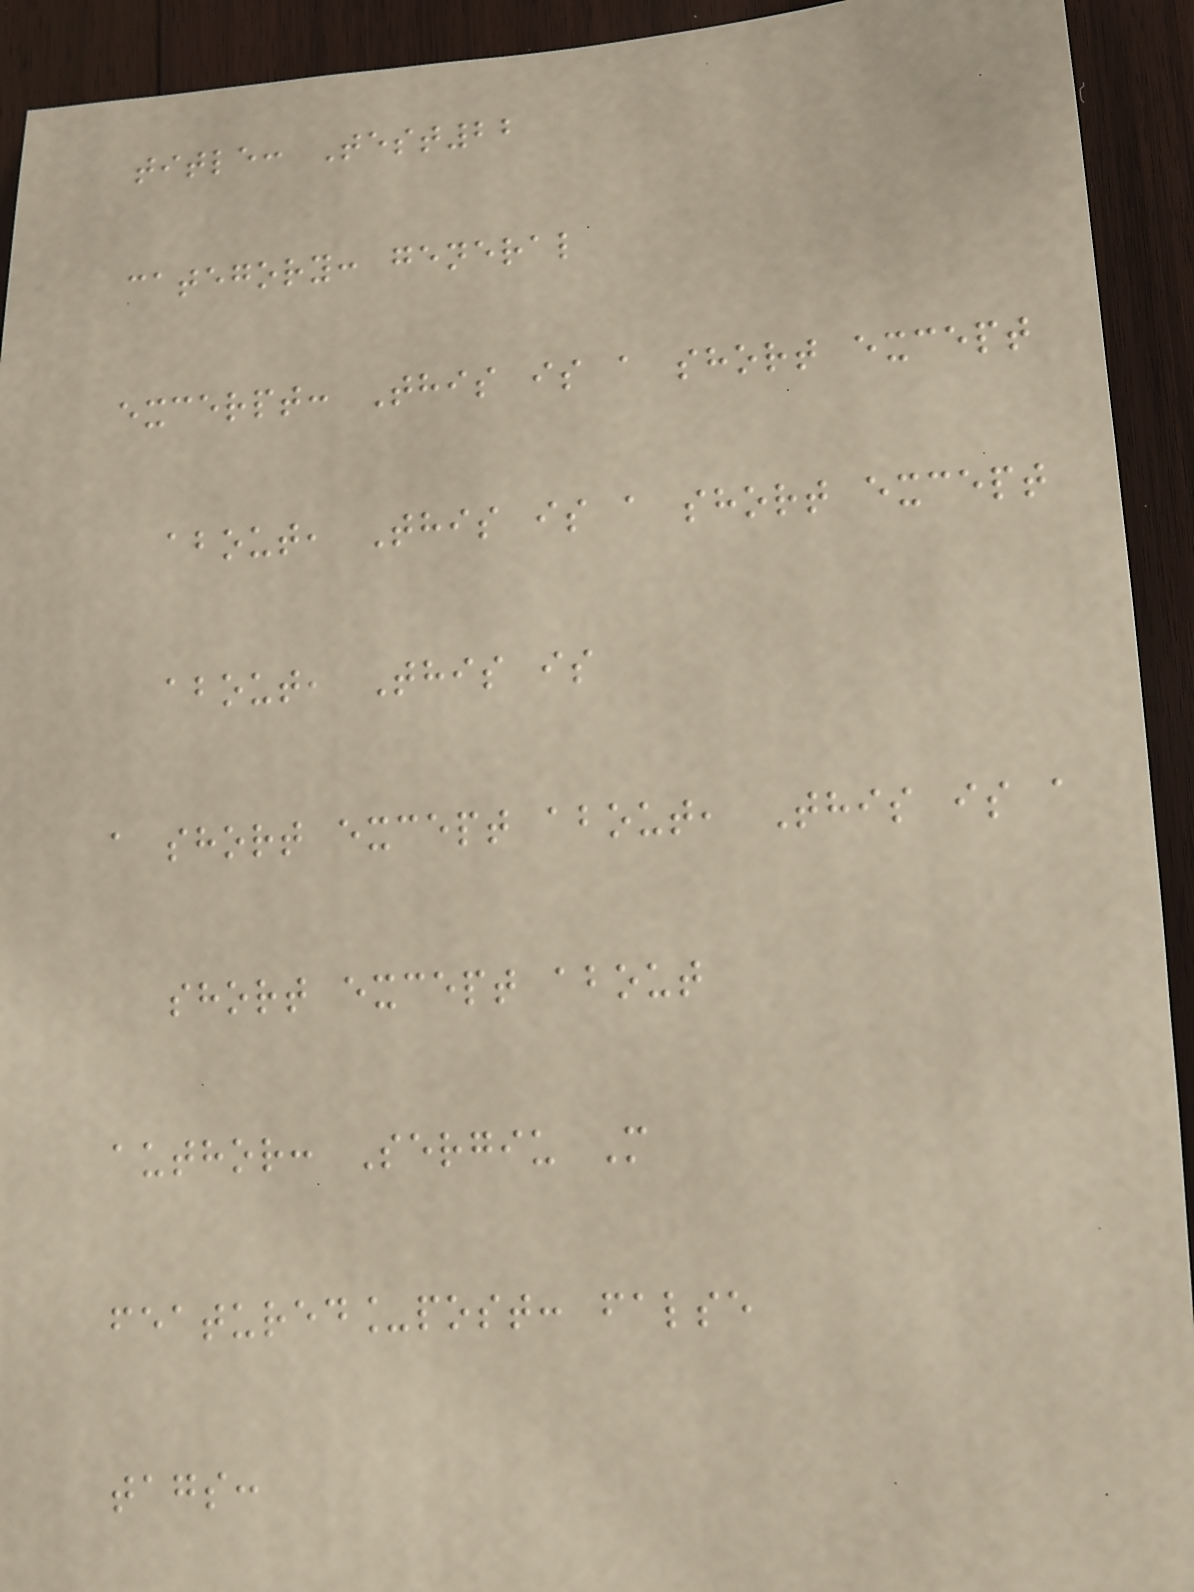title: Test22
category: general
excerpt: This is a short except
about, This is a short except
about, This is
a short except about, This is a
short except about
author: Sergiu M
featured_post: false
tags:
